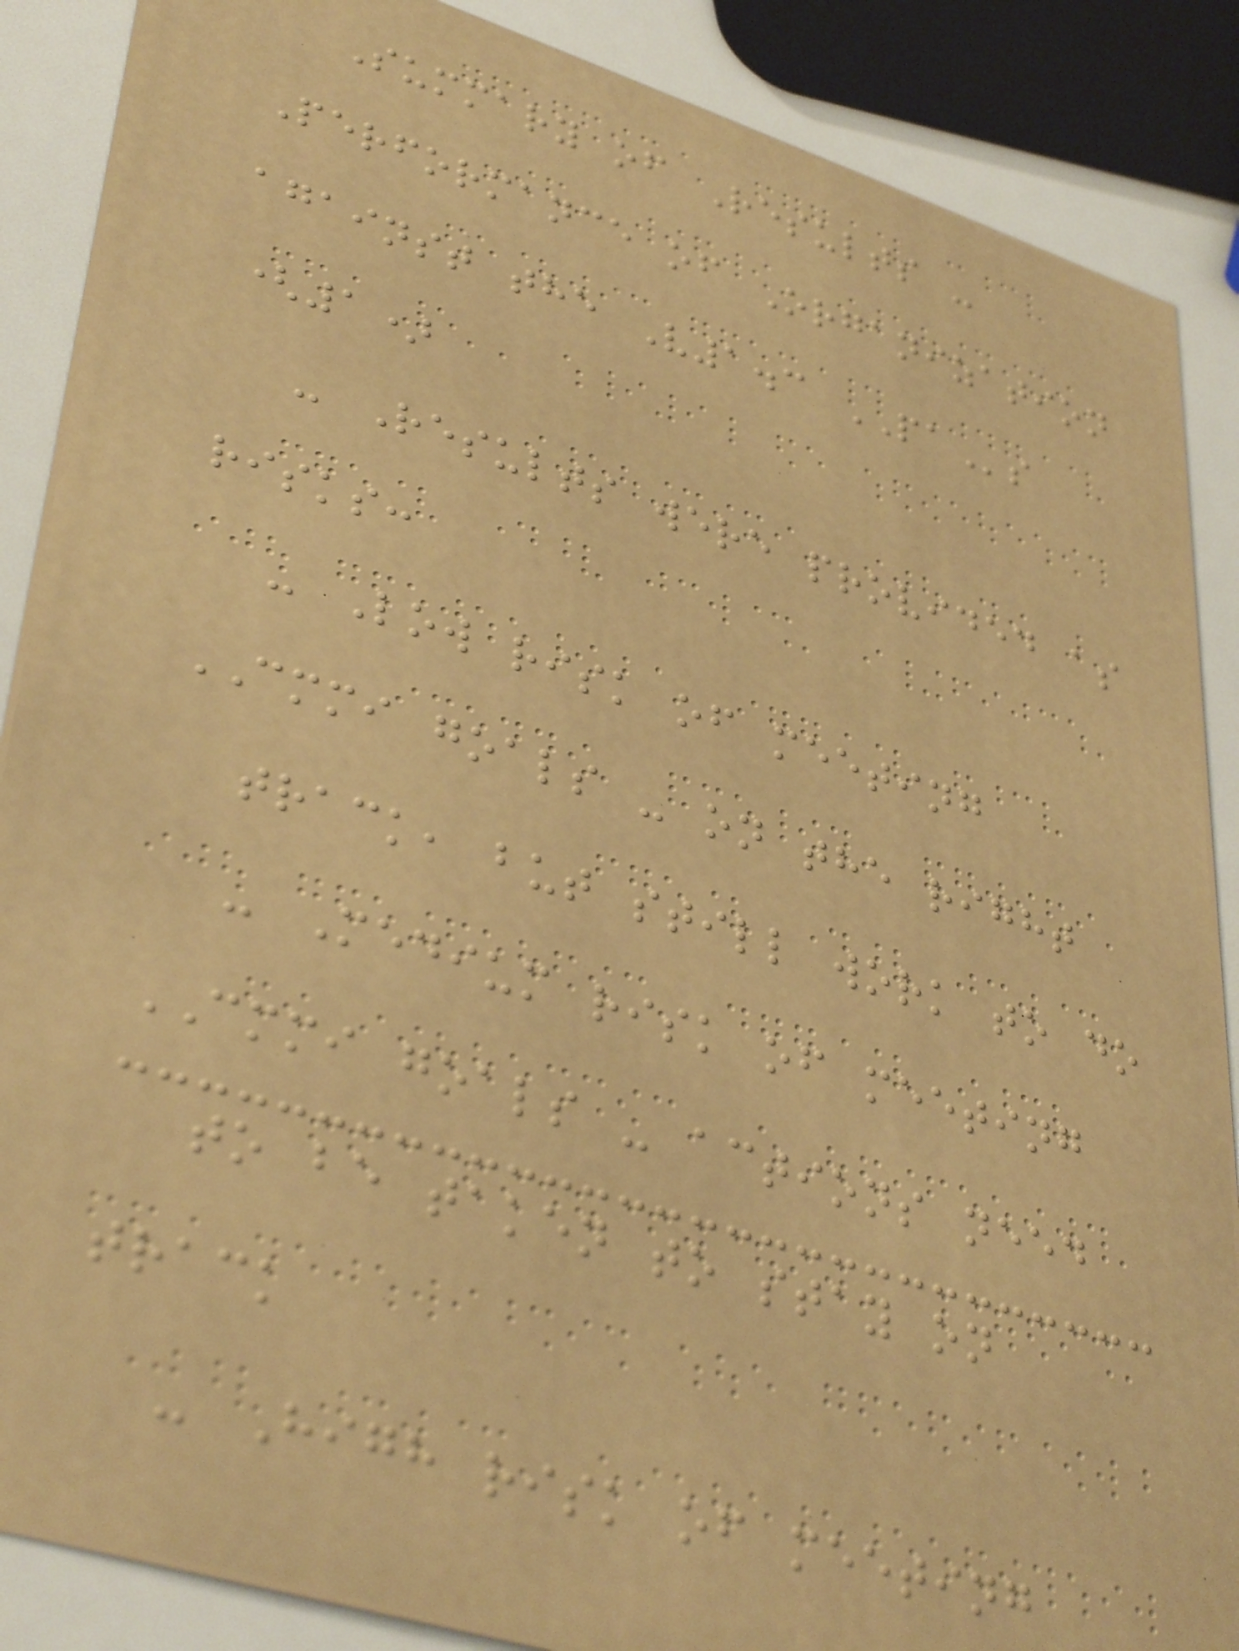Summary of Results -
Performance of Organization
against the V1.3 PAs
(1)
- Results were provided as
risks:
- Low risk of meeting
CMMI goals - on the right
track, but still work to do
- Medium risk of meeting
CMMI goals - actions need
to be taken to stay on
track
- High risk of meeting
